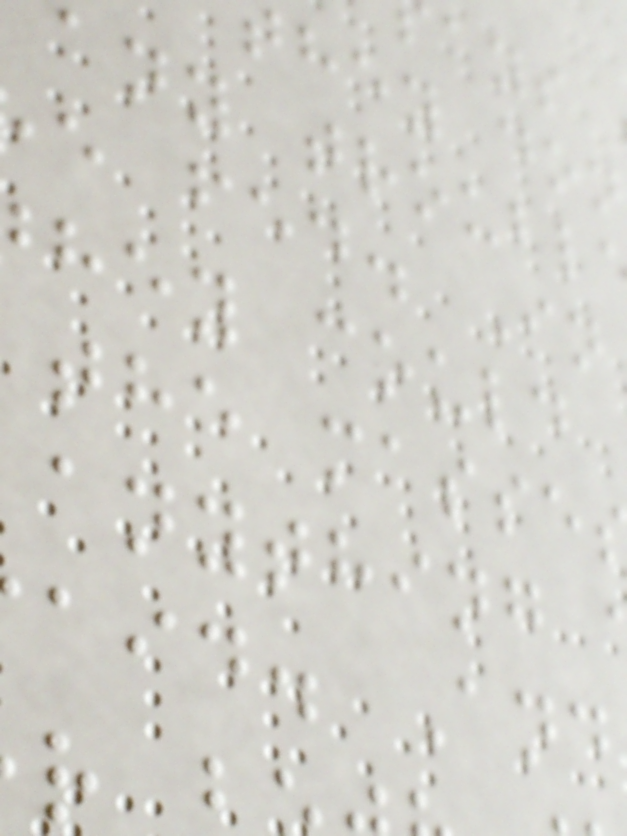any troubl
e fed. In
hey could
the masse
anything
aid. And
